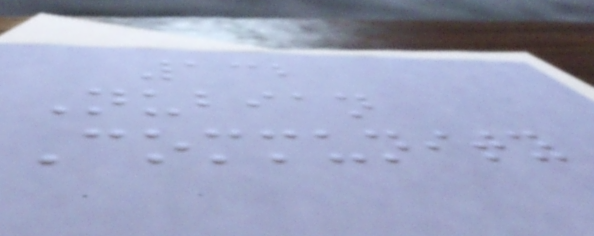132
Nubian
Community
